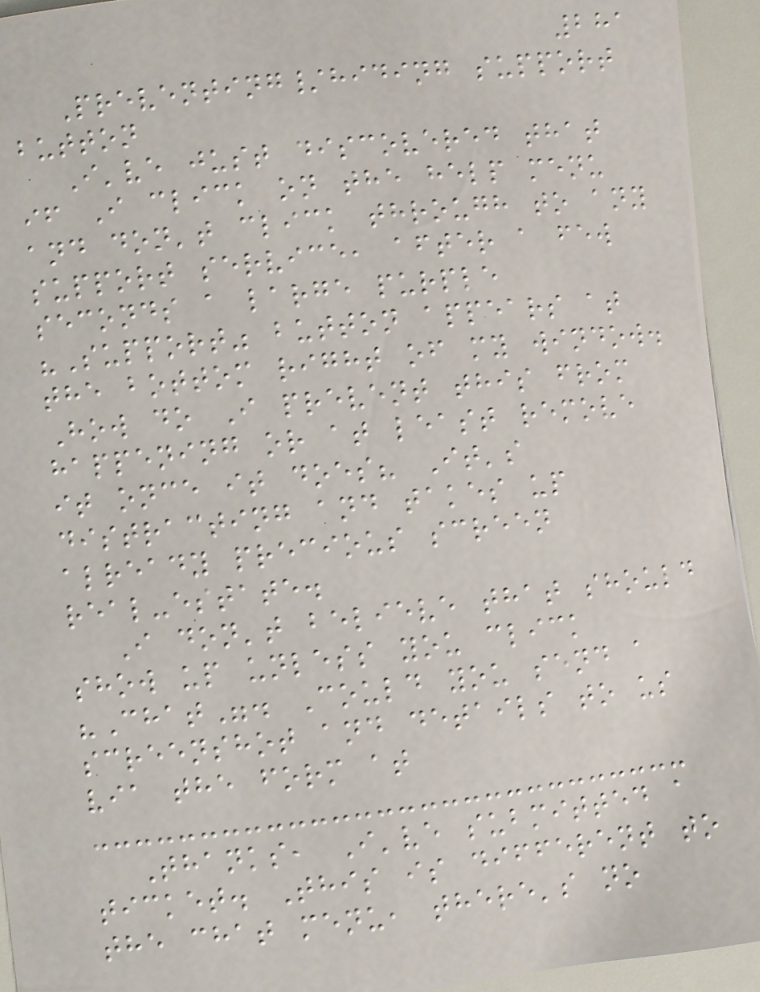281
Preventing/hiding support
button
I've just discovered that
if I click on the help menu
and don't click through to any
support service, after a few
seconds a large purple
"Support" button appears at
the bottom right of my window.
How do I prevent this from
happening or at least remove
it once it does? It's
distracting and takes up
already precious screen
real-estate.
I don't believe that should
show up unless you click
"Chat". Could you send a
screenshot and details to us
via the form at
Thanks, I've submitted a
ticket. This is different to
the chat menu, there's no
